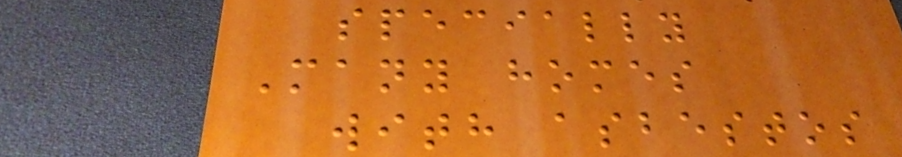specially
Many homes
with asbestos
